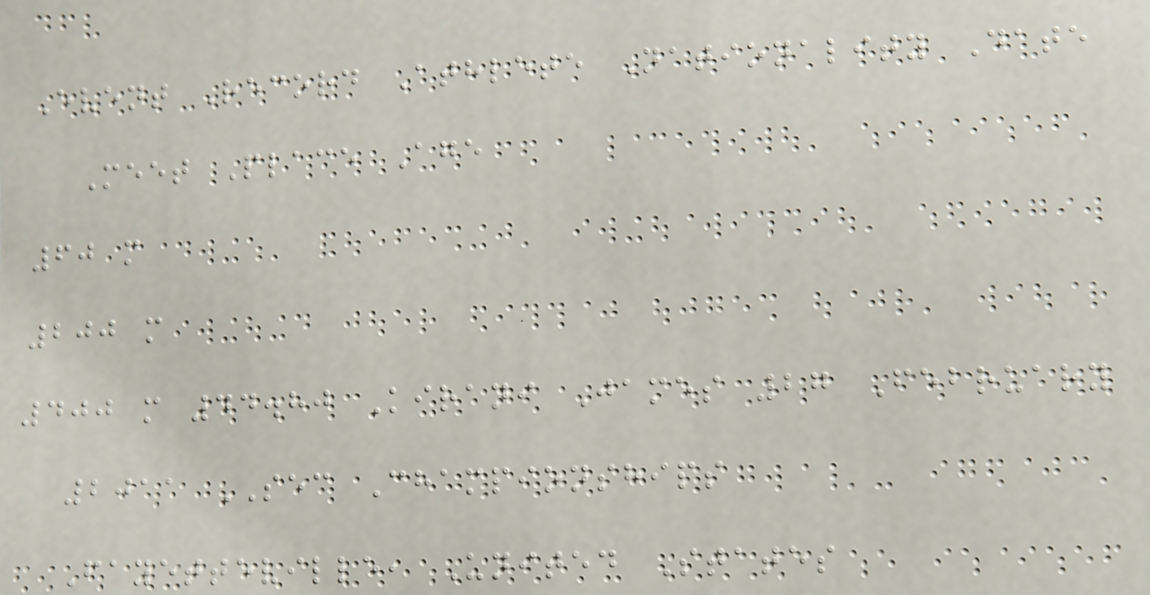Event Record Athlete Nationality Date
Meet Place Age
60 m
200 m
400 m 44.80 Kirani James 27 February
2011 SEC Championships
Fayetteville, United States
